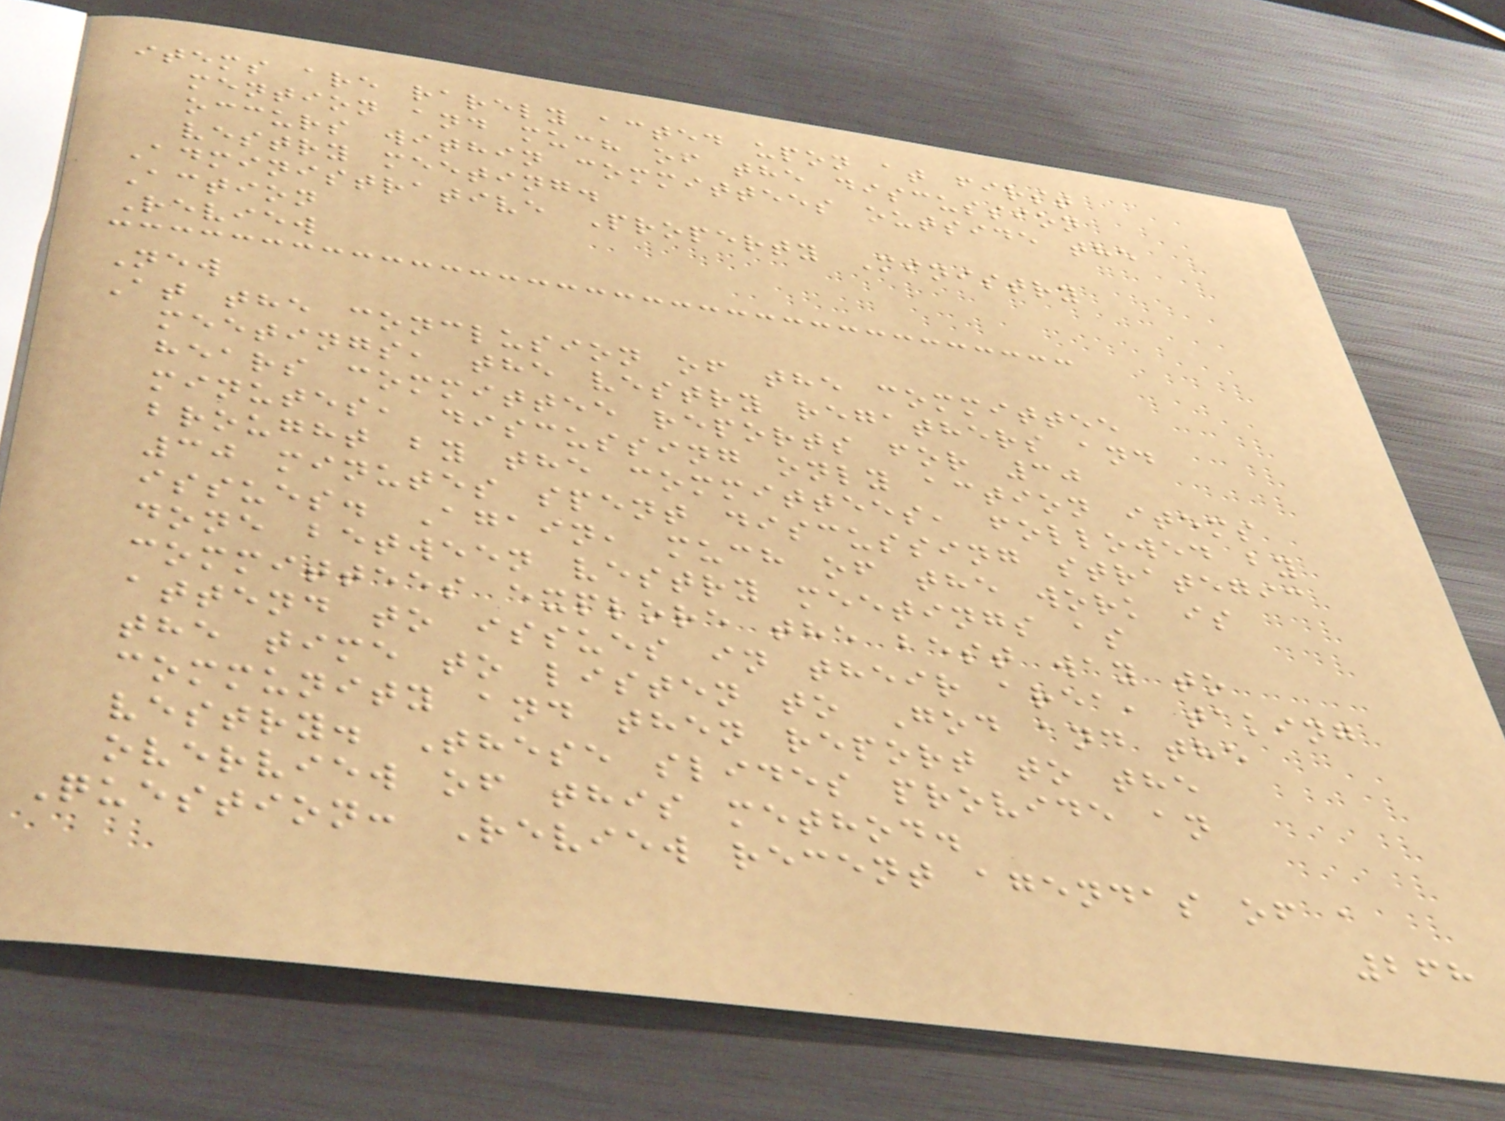items are rarely acted upon at first
mention and much of the discussion
occurs within committees outside the
vestry meeting.
Administrative Property Ministry
Action
Review
New
At the conclusion of the committee
meetings, the vestry regathers and
hears committee reports for 30
minutes, discussing only action items
brought by the committees, followed by
30 minutes spent discussing strategic
issues. Again, much of the work is
done between vestry meetings as
committees explore the best way to
attend to issues in their area, taking
the time to listen to God and the
community and then report to the
vestry. These slides provide an
overview of this method.
Question: Review recent agendas of a
268
